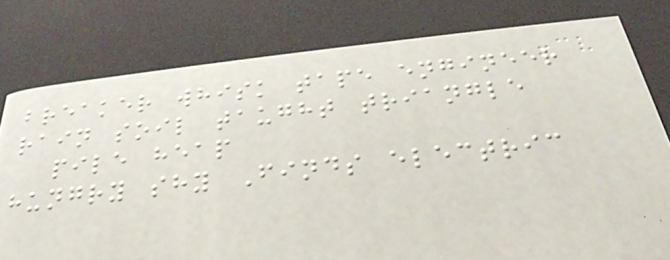breaker whisk tape engineer
rain soil taught triangle
pile heap
hungry shy Finds electric
